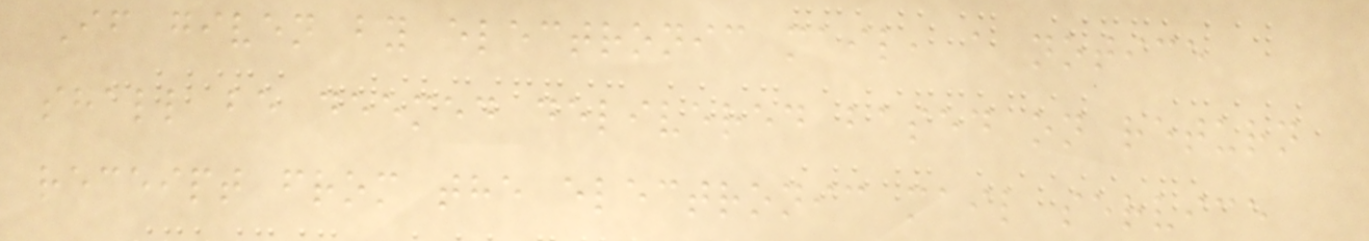If given by electronic mail, a notice
shall be deemed delivered based on return
receipt from the electronic mail service
